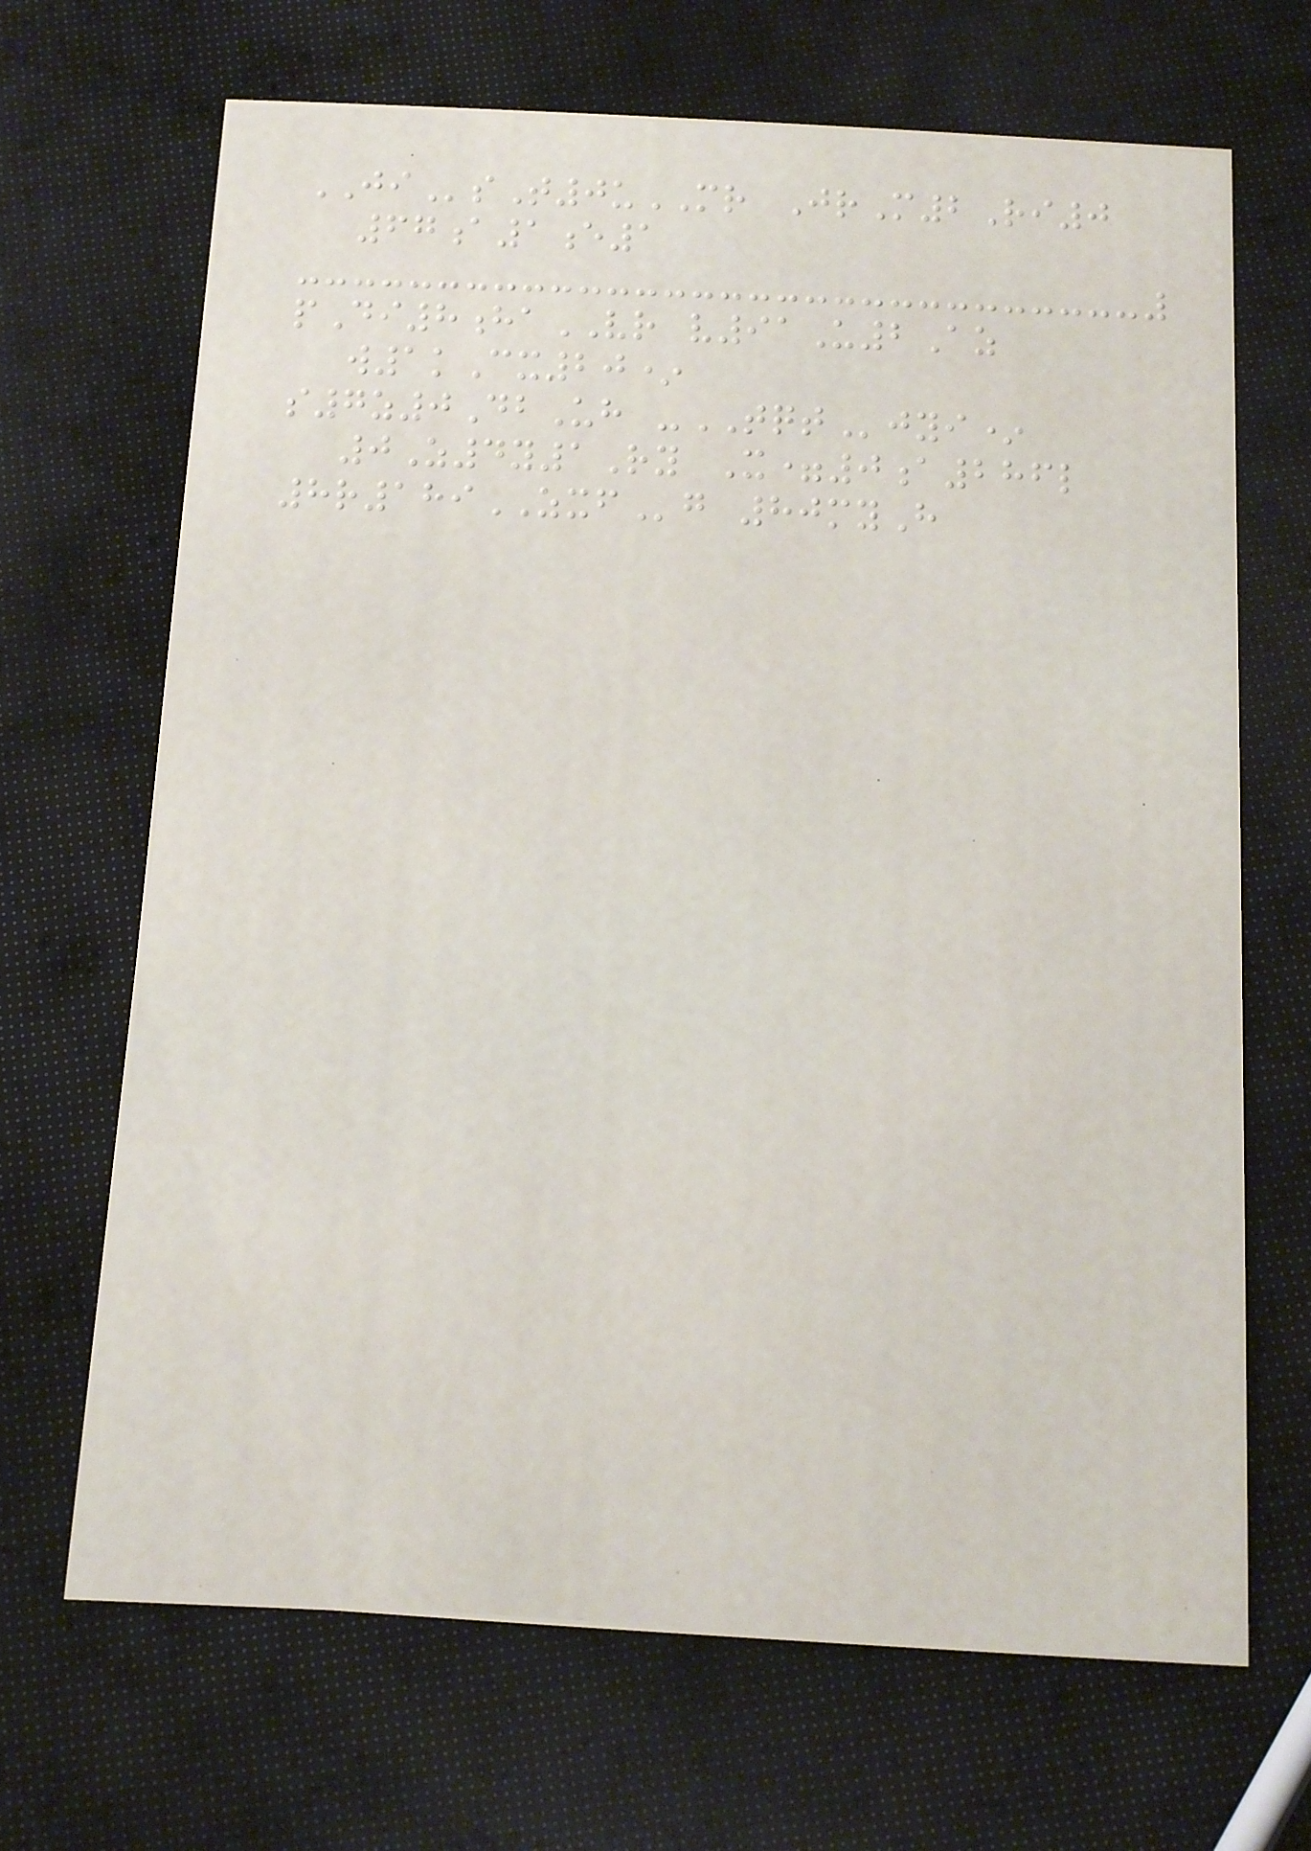JIsT0uMR JrM2Ri0
67a1e1
pDi8haVR v91U2Az
w1kCx20*
s7z0DbUh -TQTjyi*
0Z4y1Ry X=0a286l
8r189ZXFg 80myH
